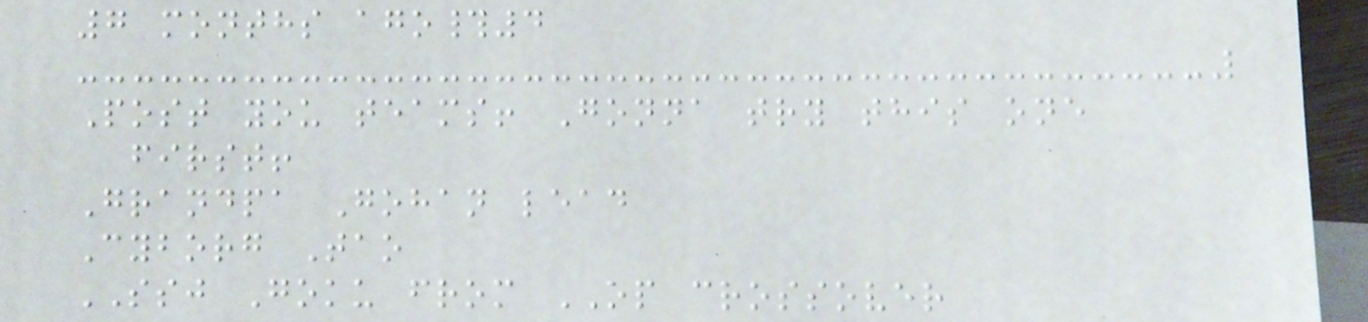7 months ago#4
Post you teams! Gonna try this one
first!
Grandpa Gohan lead
Cyborg Tao
SSJ Goku from OP crossover
